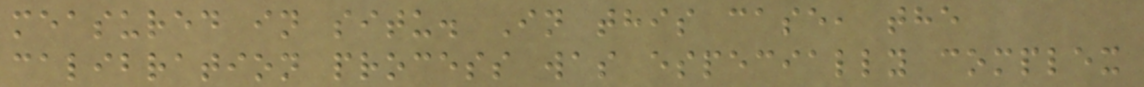measured in situ. In this case, the
calibration process was especially complex
